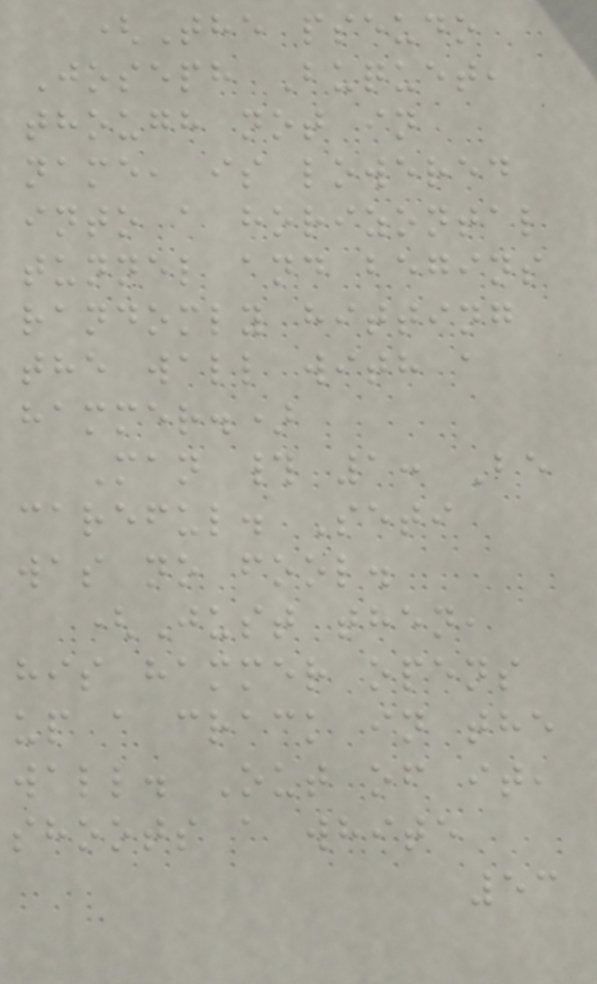(The pseudo
Joseph Buquet,
though not in
name, is lowered
into a horizontal
tunnel and begins
randomly hitting
the wall with a
hammer.)
Man # 1: Be
careful. Seti
was no fool.
(Just then,
his hammer opens
up a crack in the
wall. Out of it,
shoots a white
53
